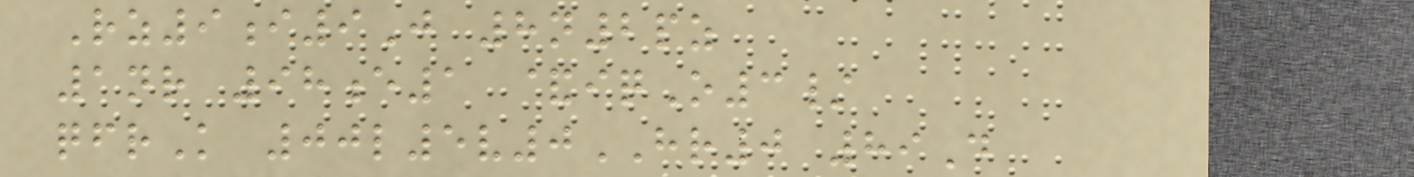Rz9i9J 8n2pz
1nr 98e1 &iqO3/
qfrK 00l5v0HR0 89D
